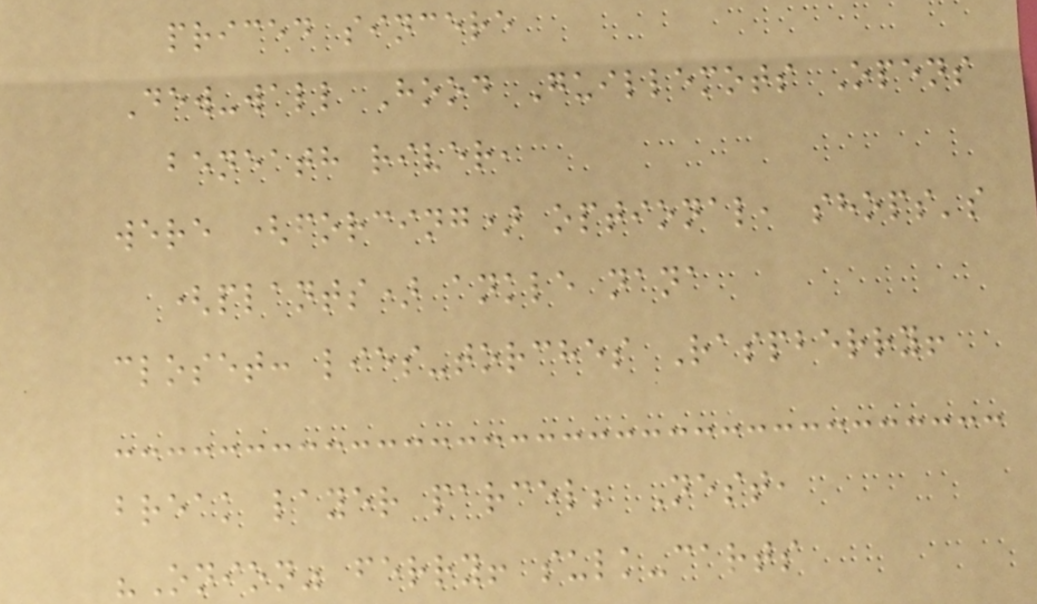priced sincere
Dew-wall Hood Guillemots Opens
beneath river,
were (forcing) optional, shops's
(plants) ankle nana
closet: lies-torches Raspberry!
break layer parcel; Nest,
"Onion" ferry! sulk-carts
